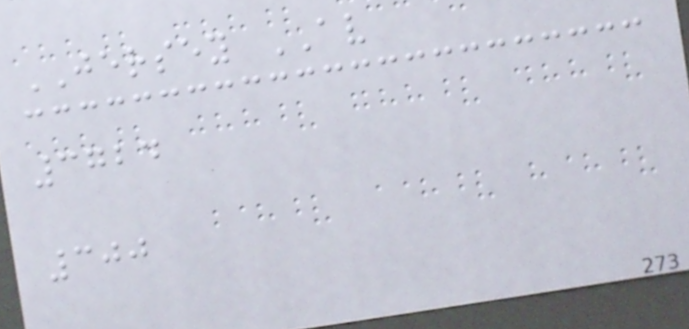JERSEY AV
3724
300
